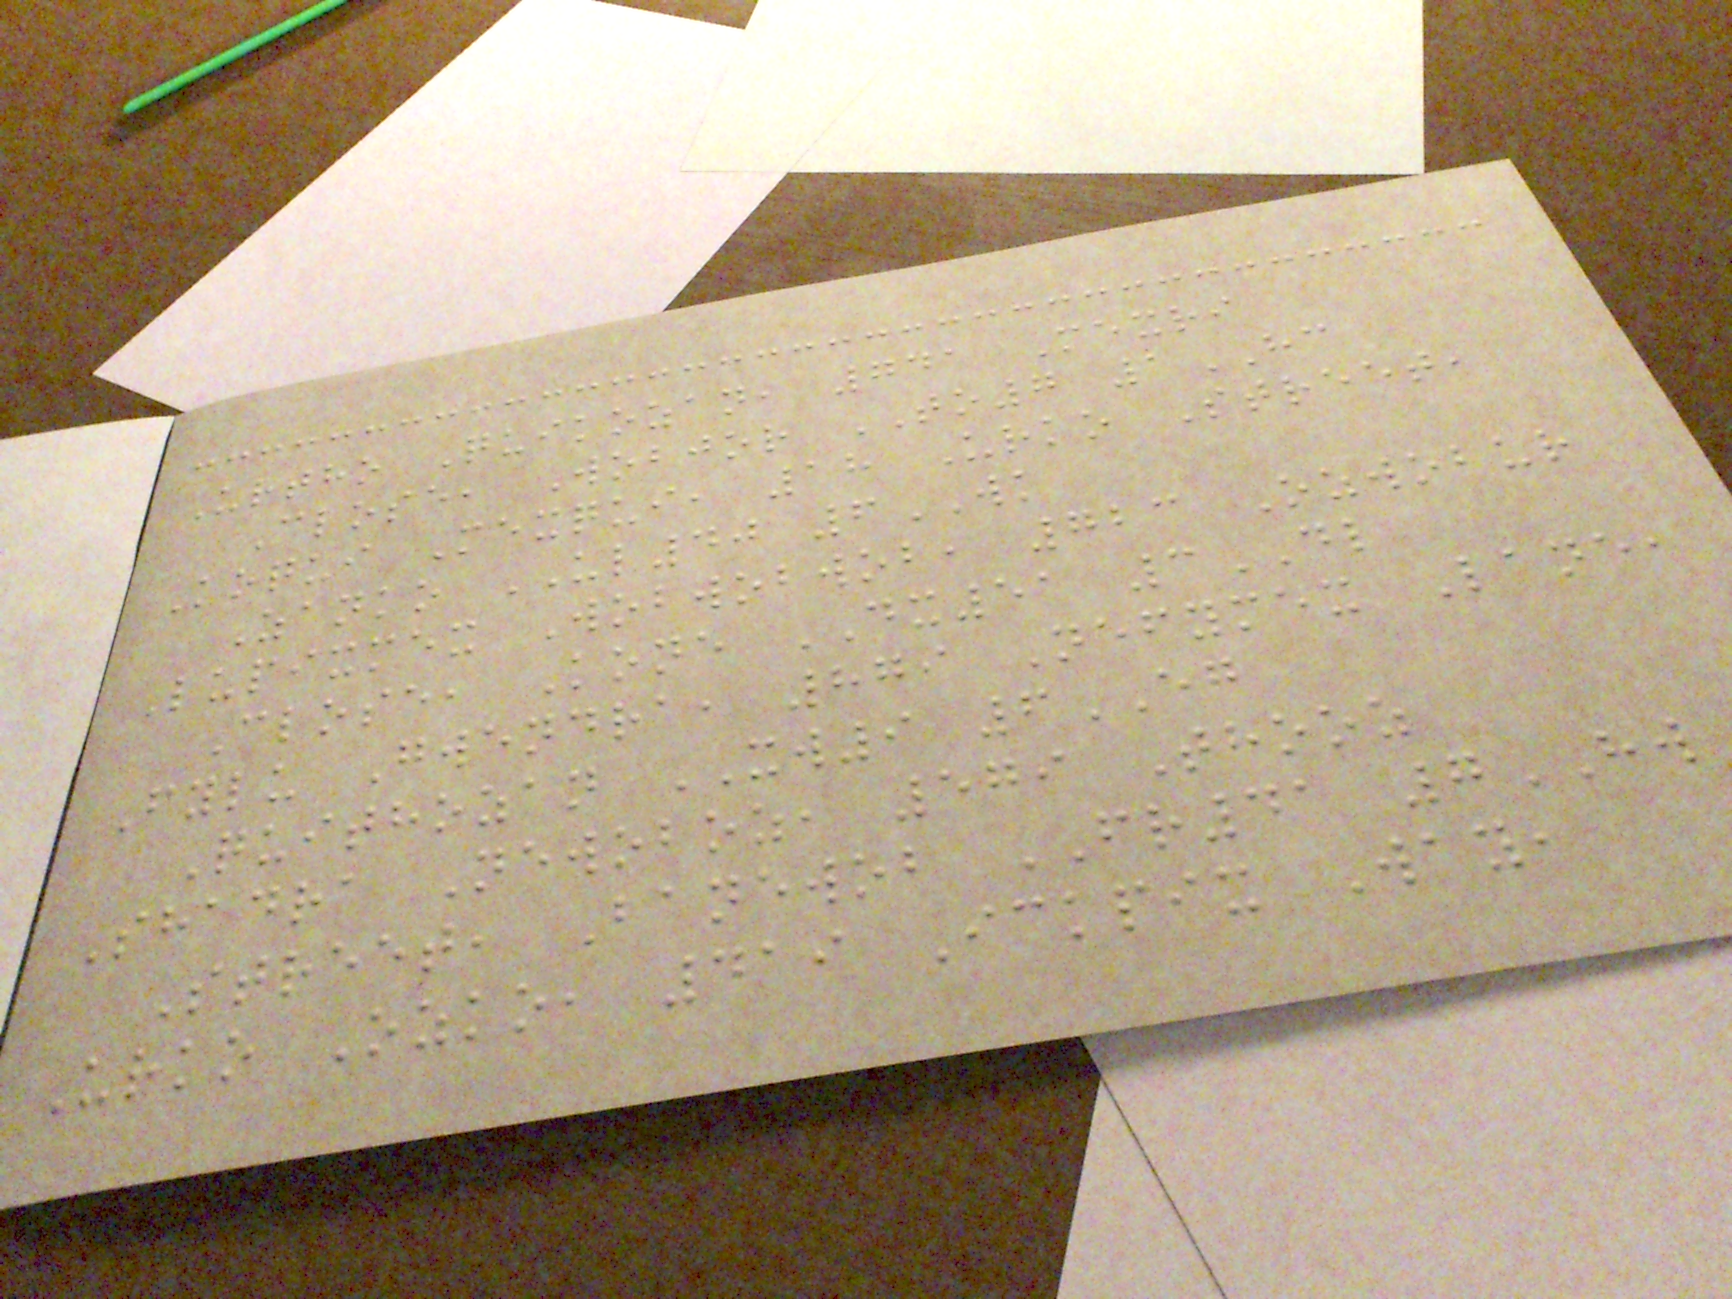Urtho Quikozan, 741 Mexri
Close, Wobjor TO7 1HC
Koqui Mexqui, 18 Urko Street,
Zanko UL40 6WK
Lupixmex Wobwobwob, 723 Ozwobur
Close, Kone DX51 3DL
Fylu Gwendra, 879 Nefymex Lane,
Quithozan XW9 6EG
Shadra Newoboz, 579 Thooz
Street, Banewob FR41 7HW
Urko Ozko, 419 Ickpix Way,
